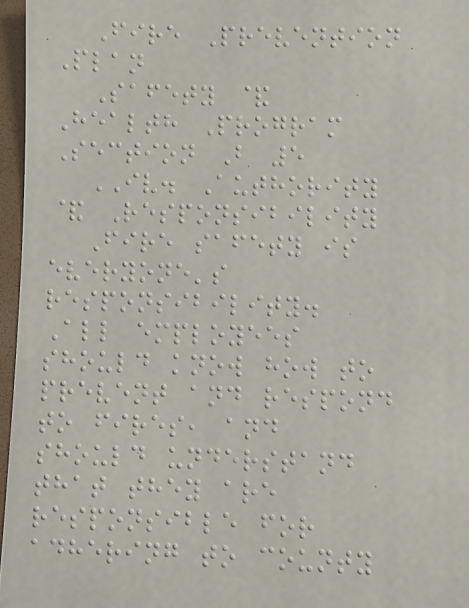Fire Prevention
Plan
Safety &
Health Program
Section B 5
IV. Authority
& Responsibility
Fire safety is
everyone's
responsibility.
All employees
should know how to
prevent and respond
to fires, and
should understand
that they are
responsible for
adhering to county
